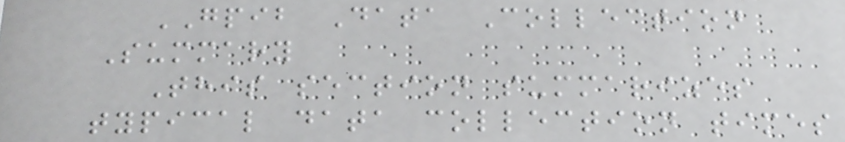GPIB Data Collection
Summary
This section summarizes
typical data collection times
